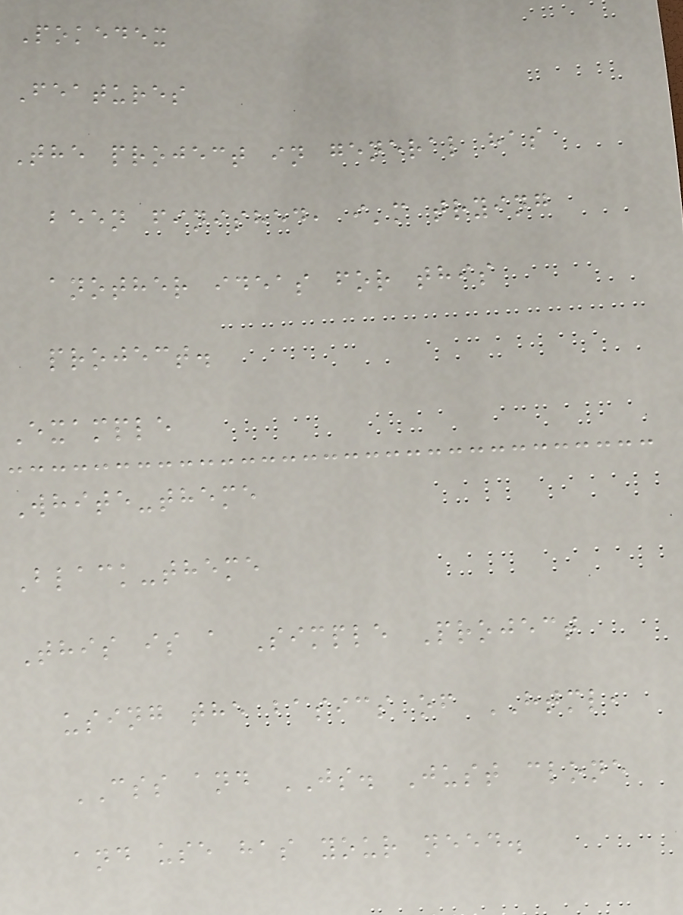Pokedex
Features
The project in general has
been finished, i'm trying
another ideas for this
project.
Example
White-theme
Black-theme
This is a Simple Project
using the basics of HTML,
CSS and JS. Just clone
and use has your need.
